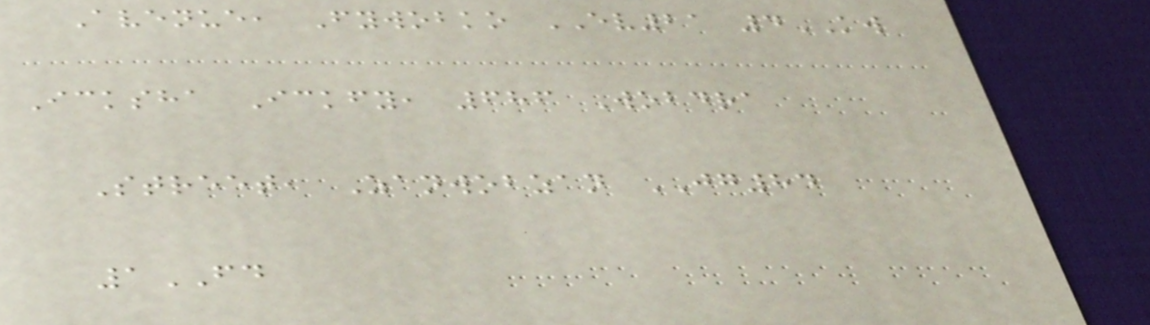Avenue, Fywobko EV21 4KW
Icksha Ickfy, 686 Wobdra
Street, Zanwobzan JG84
1FD
